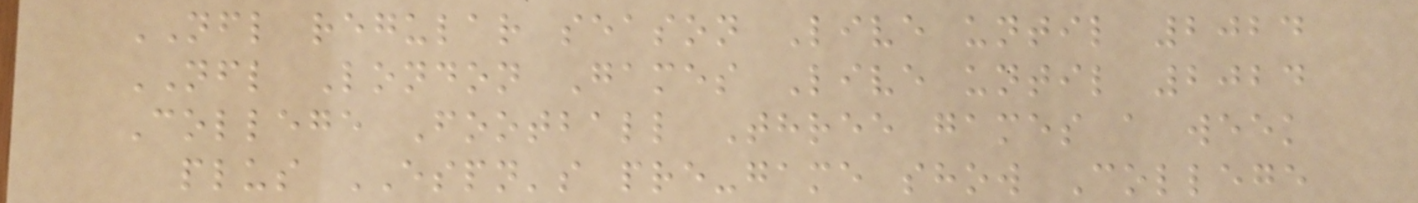NFL regular season Live until 2024
NFL London Games Live until 2024
College Football Three games a week
plus ESPN's pre-game show College
